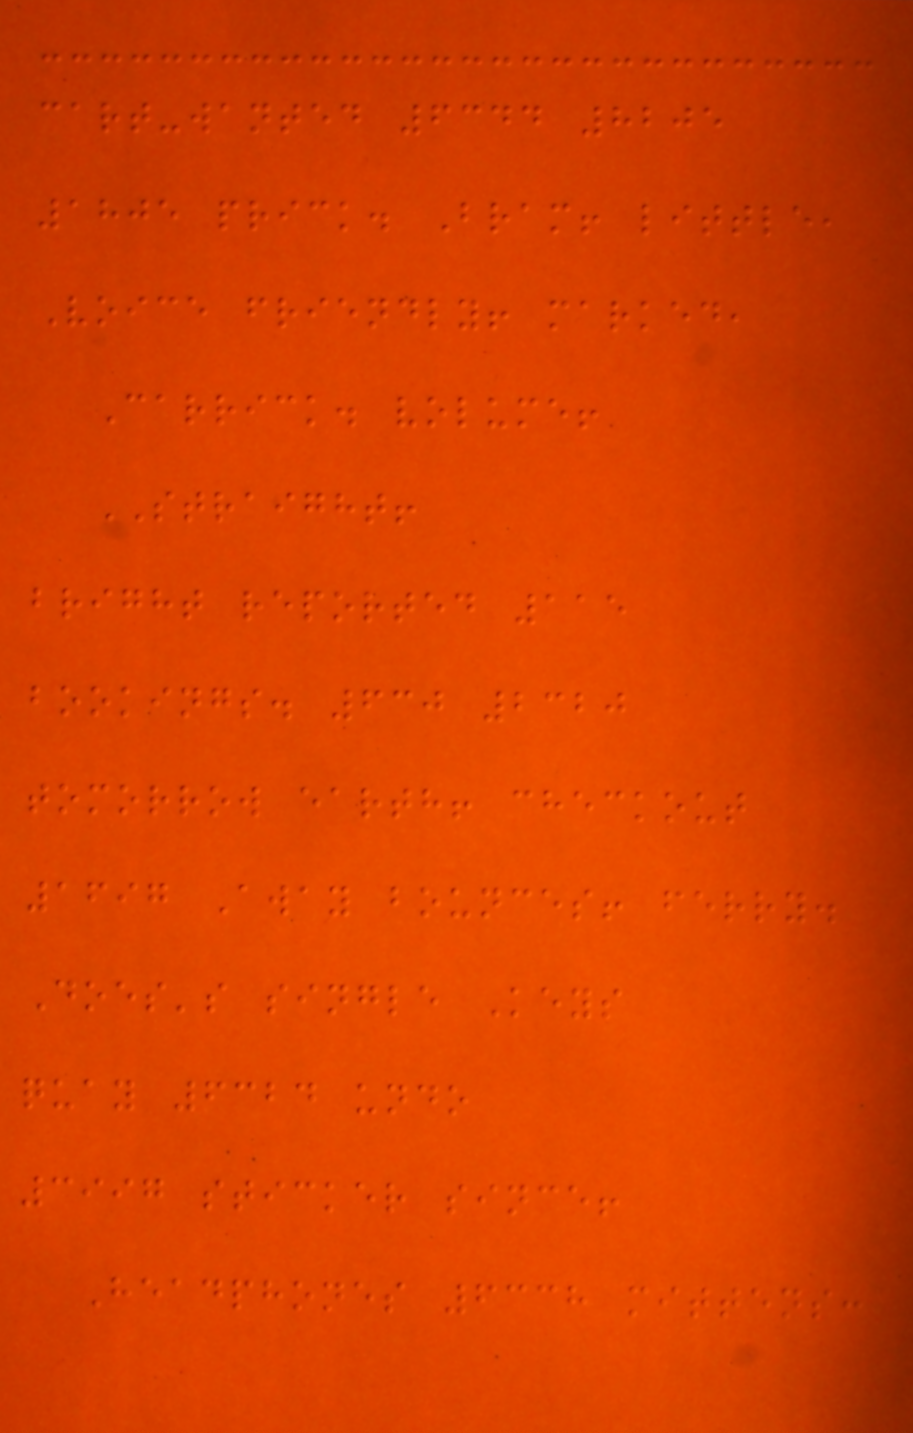cart-wanted 6344 8205
1805 prick. Bram! little,
Voice friendly! marked,
Carrick. volume!
STRAIGHT!
bright reported 115
bookings. 630 2320
tomorrow earth! checkout
1697 Away bounces! ferry.
Does's single Keys
quay 6324 undo
3997 sticker since!
Headphones 6338 mittens:
